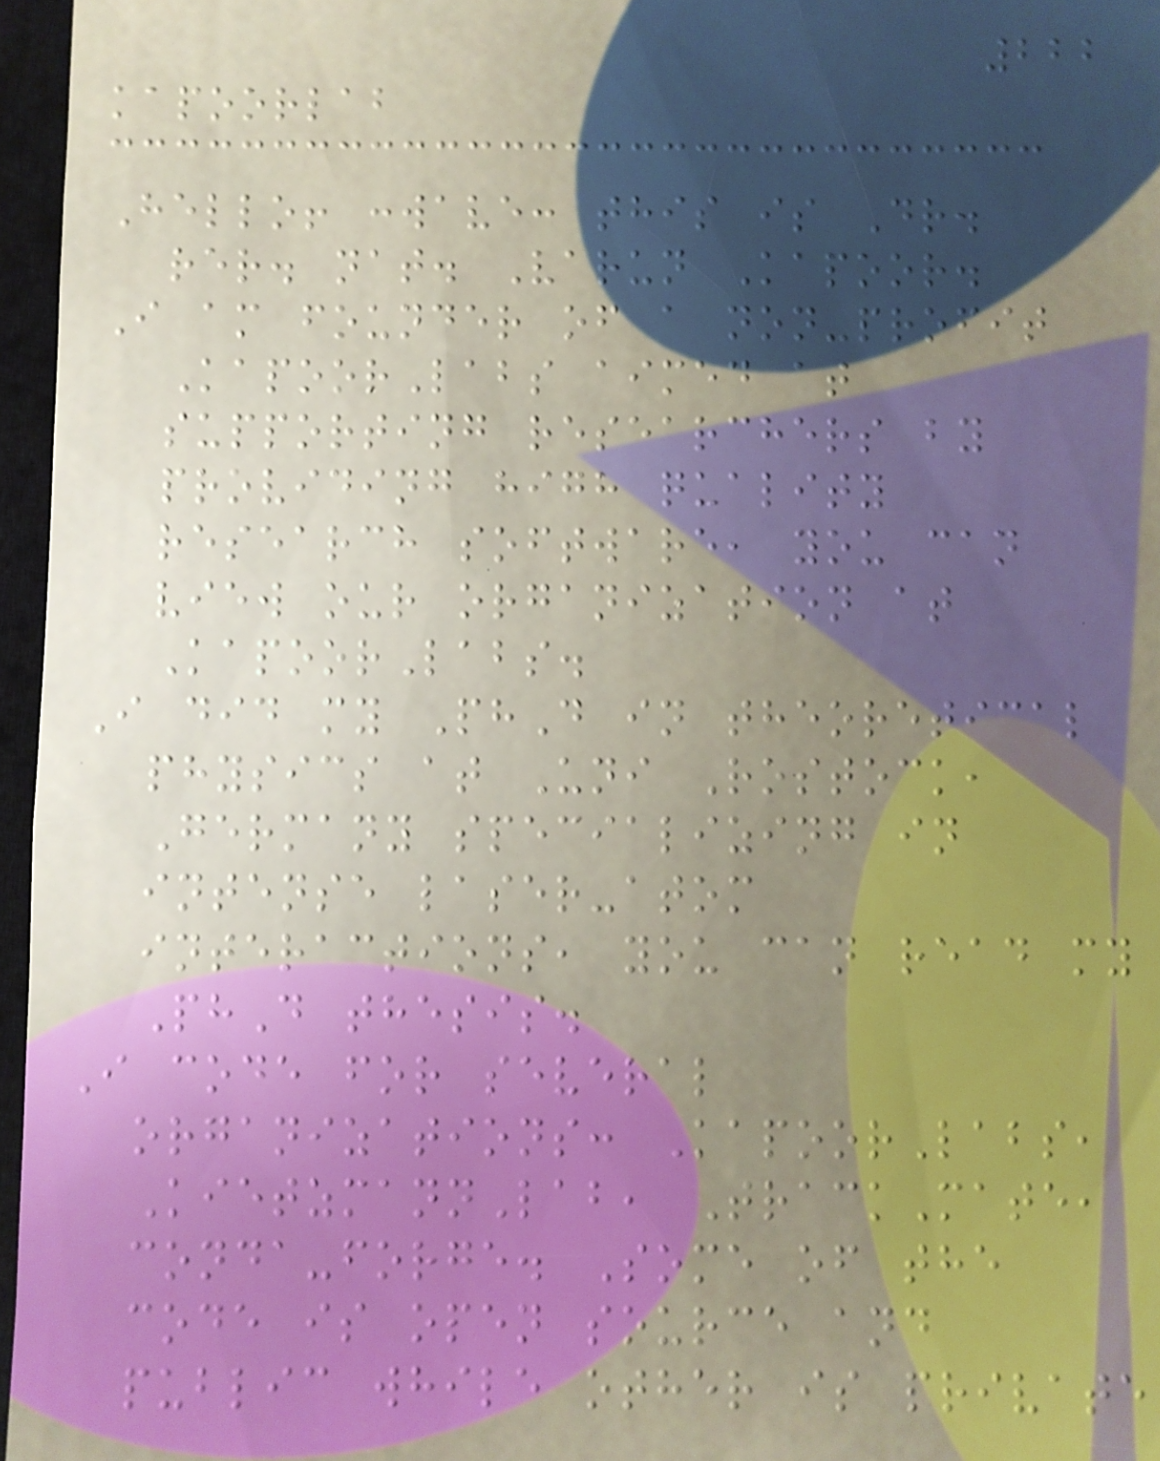222
kapoorlab
Hello! :wave: this is Dr.
rer. nat. Varun Kapoor.
I am founder of a non-profit
KapoorLabs aimed at
supporting researchers by
providing high quality
research software, you can
view our organization at
KapoorLabs.
I did my PhD in theoretical
physics at Uni Rostock,
Germany specializing in
intense laser-atom
interactions, you can read my
PhD thesis.
I code for several
organizations: KapoorLabs,
KietzmannLab, TrackMate,
conda-forge. Some of the
code is open source and
public while other is private
